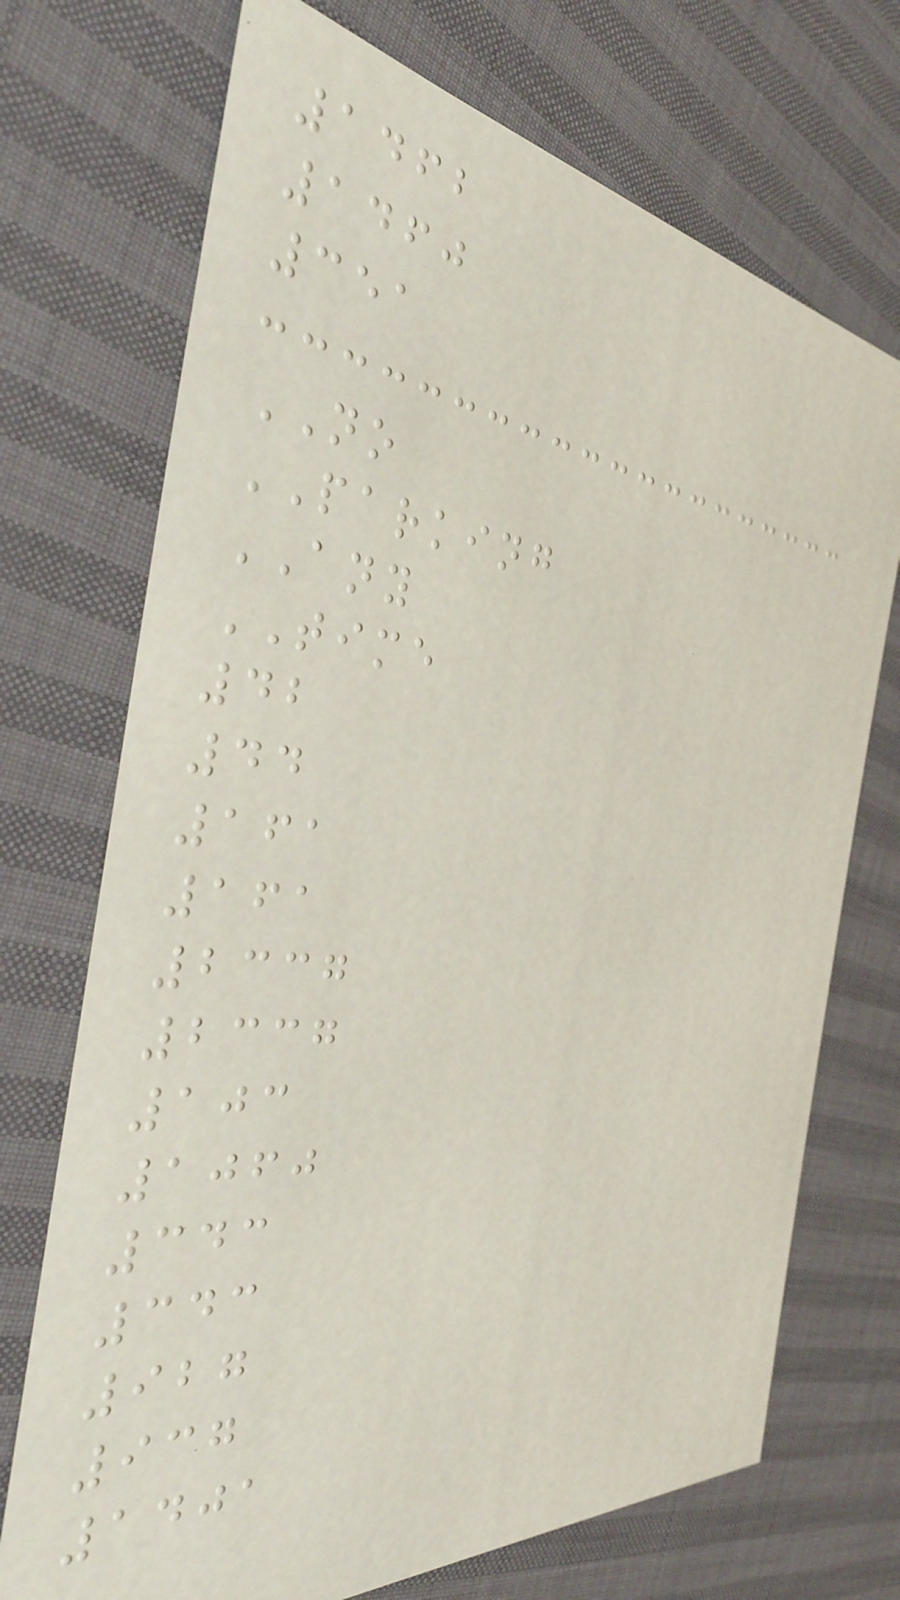1462
1460
351
NO
PARKING
ANY
TIME
42
44
161
161
2337
2337
103
1060
343
343
927
937
1401
